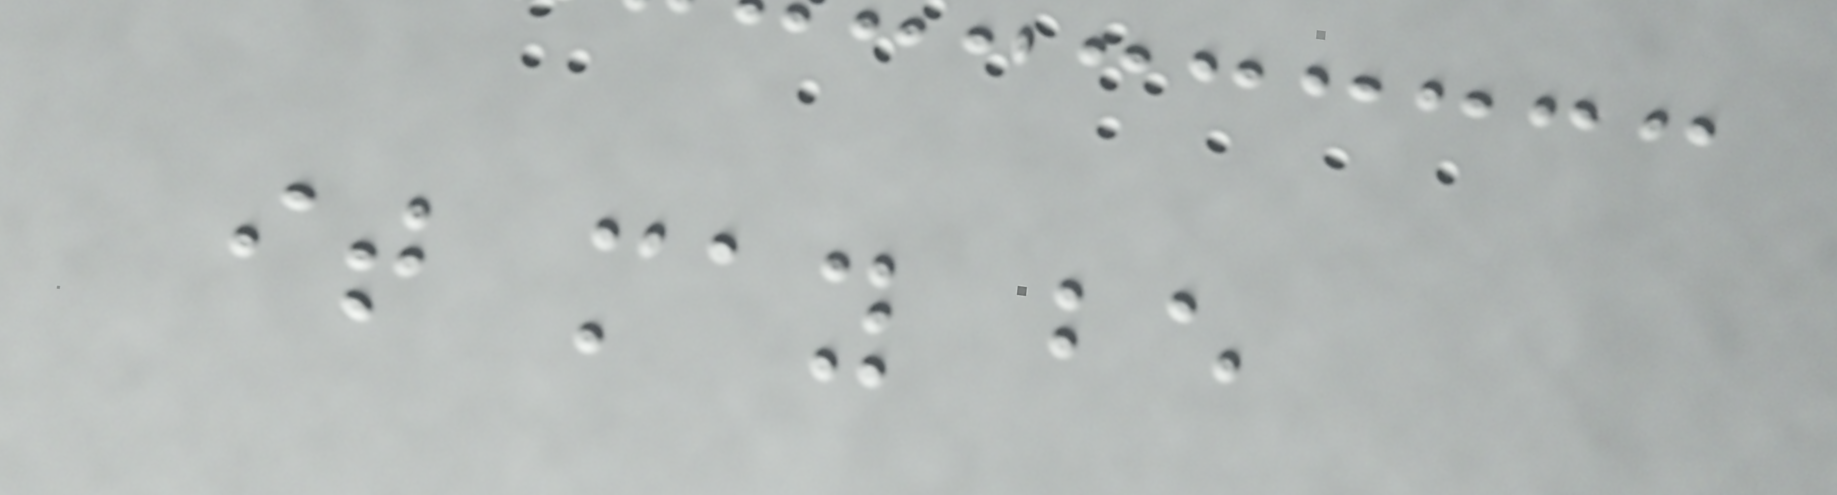it may be
